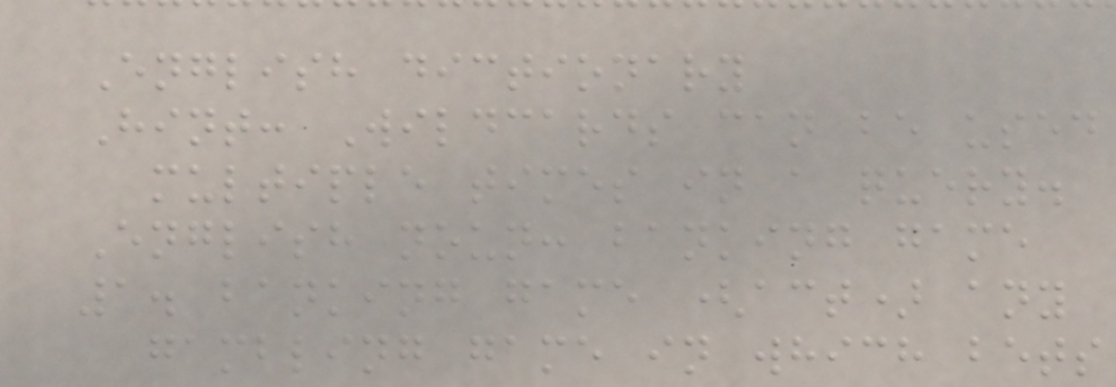English dictionary
Hint: Wildcards can be used
multiple times in a query.
English noun: banking game
1. banking game (act) any
gambling game in which bets
